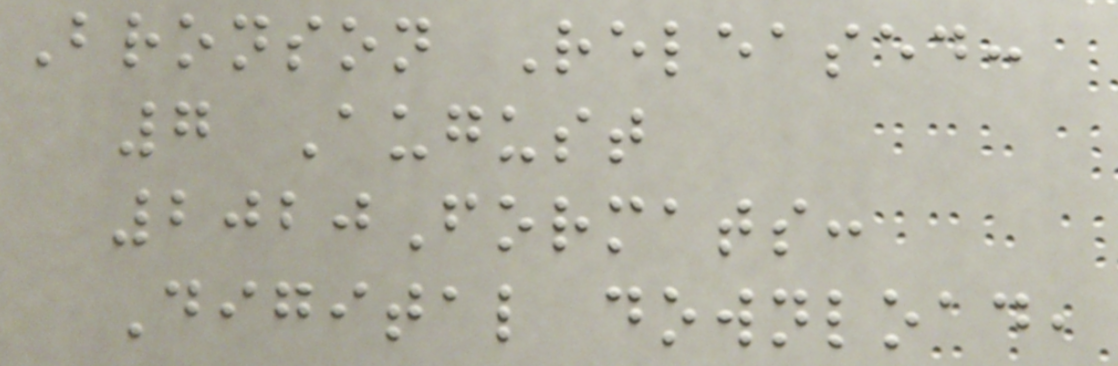Bronson Released:
7 August
2020Formats:
Digital download,
